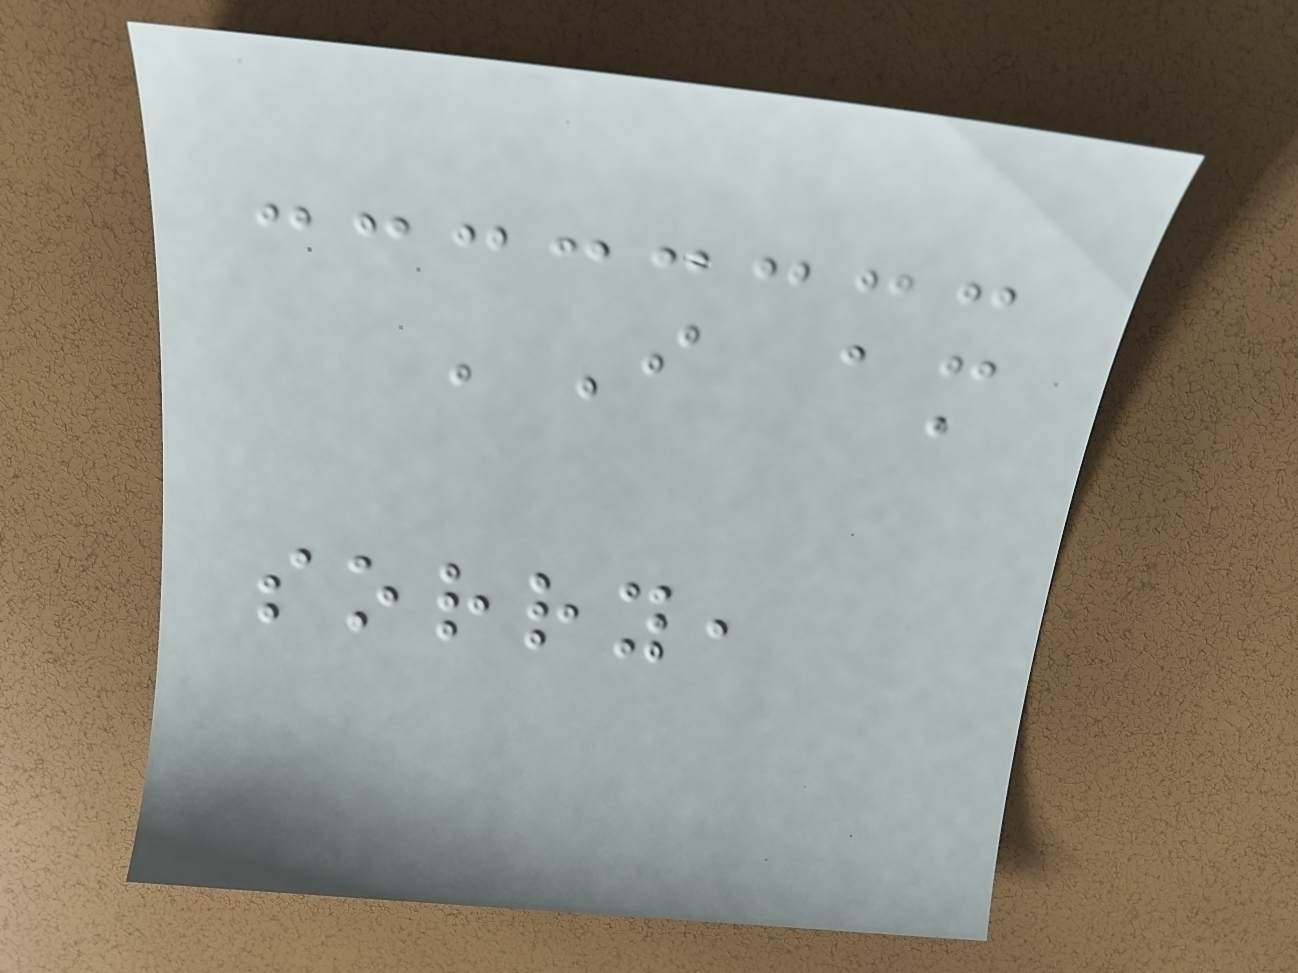'I am
sorry,
